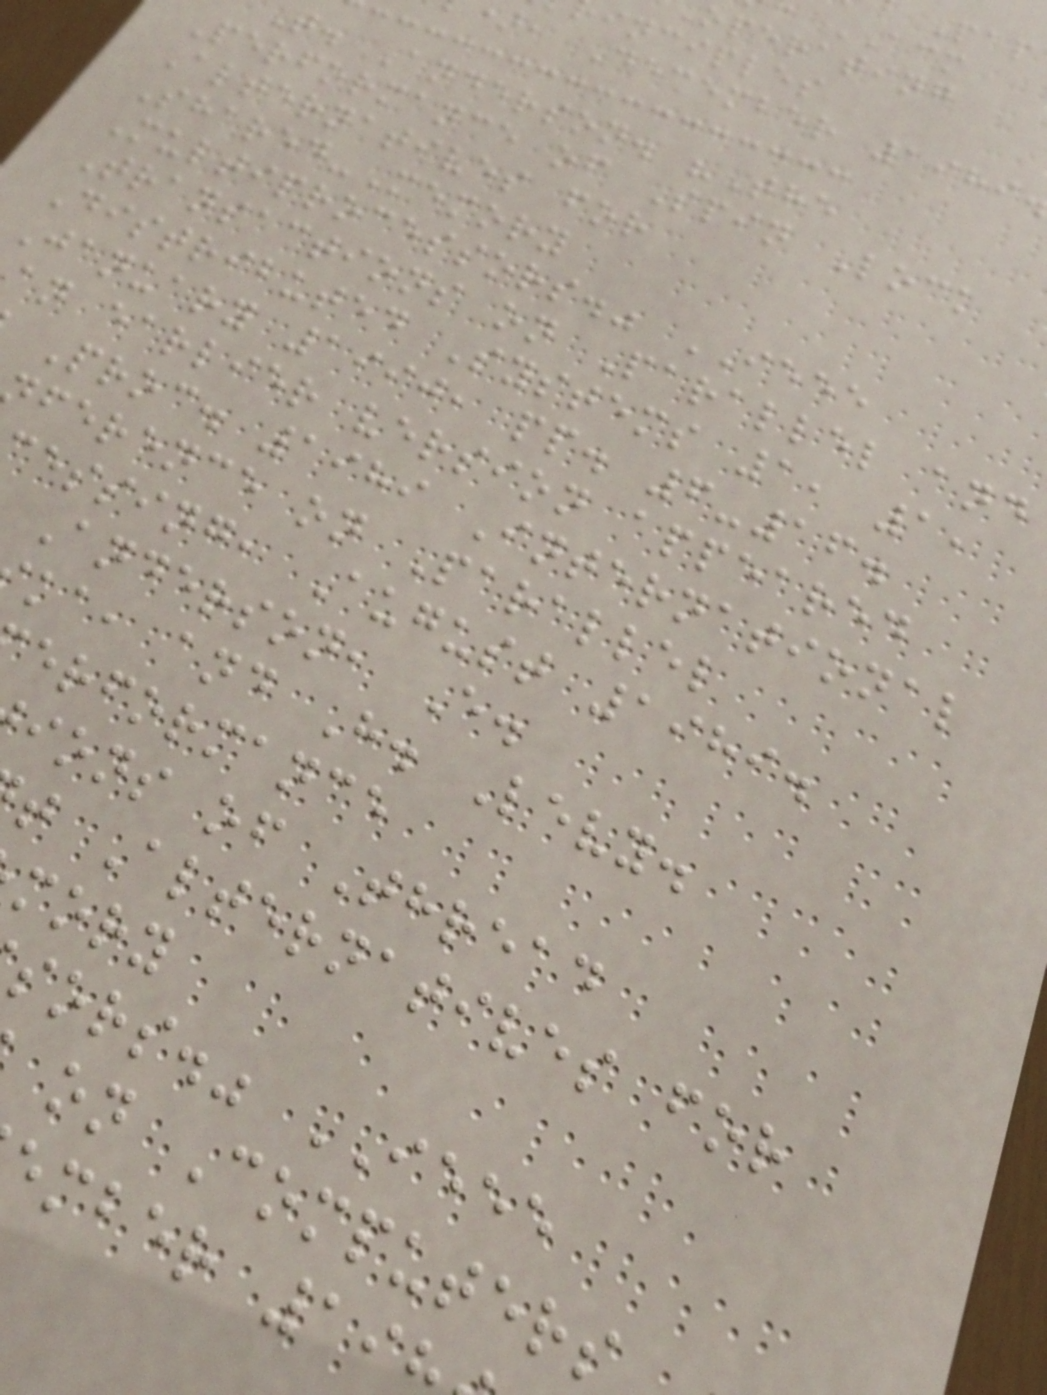operating
inciples
, December 1989
t. Anderson. "The
Performance of Spin Lock
Alternatives for
Shared-Memory
Multiprocessors." IEEE
Transactions on Parallel and
Distributed Systems 1, 1,
January 1990, pp. 6-16.
an earlier version appeared
Proc. 1989 International
ference on Parallel
essing, August 1989.
Anderson, E.
ka, and H. Levy.
erformance
ions of Thread
t Alternatives for
mory
sors." IEEE
on Computers
mber 19
